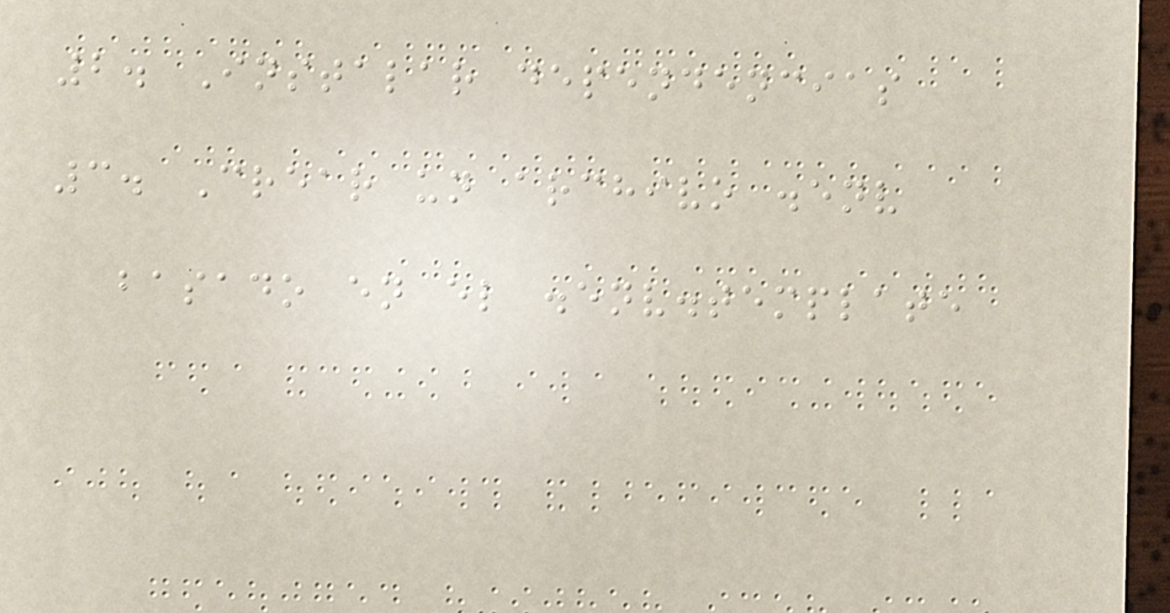2. Instalar dependencias
3. Crear un archivo .env
basado en el .env.template
